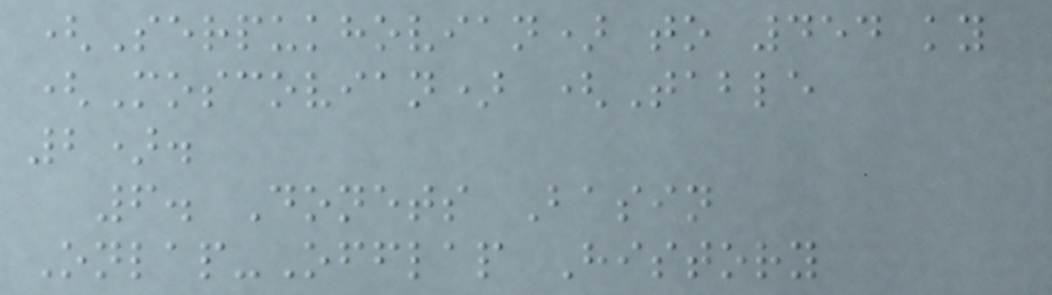(Serpukhovian) to 454 ky
(Moscovian) (Table
2).
6. Donets Basin
Onlap-Offlap History
